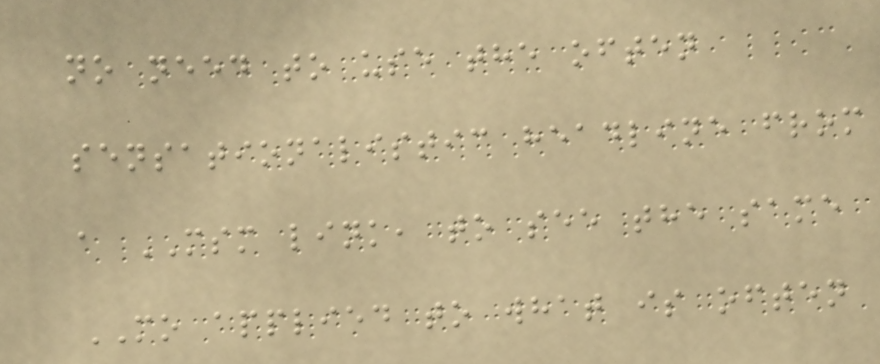no need to use the often
sensationalistic headline from
a MSM link, to see the same
MO applied to what is often
